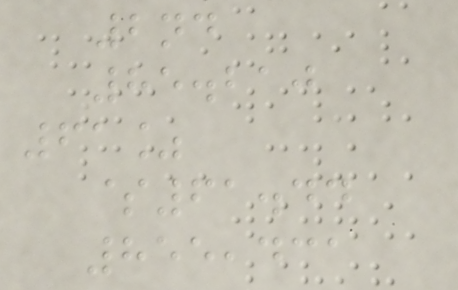2nd
85.210
61%
$61.44
855,431
